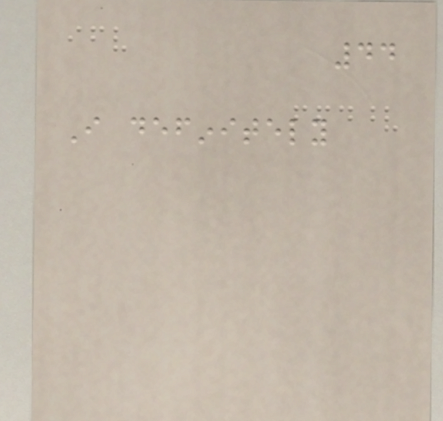44
I definitely
